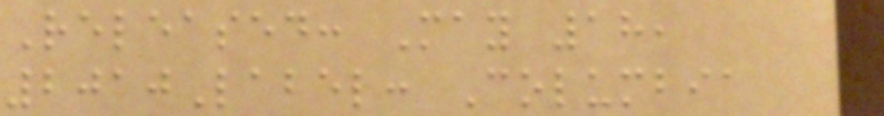Released: May 18,
2010Label: Columbia
